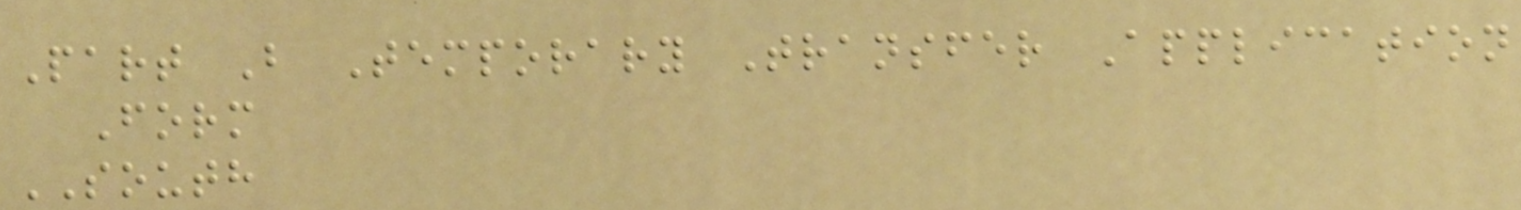Part B Temporary Transfer Application
Form
SOUTH
